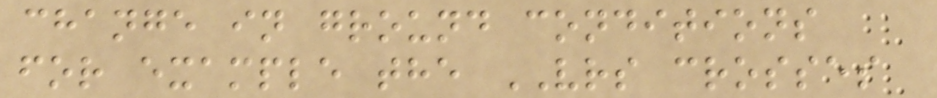change in ground conditions
for example the VRS crosses
